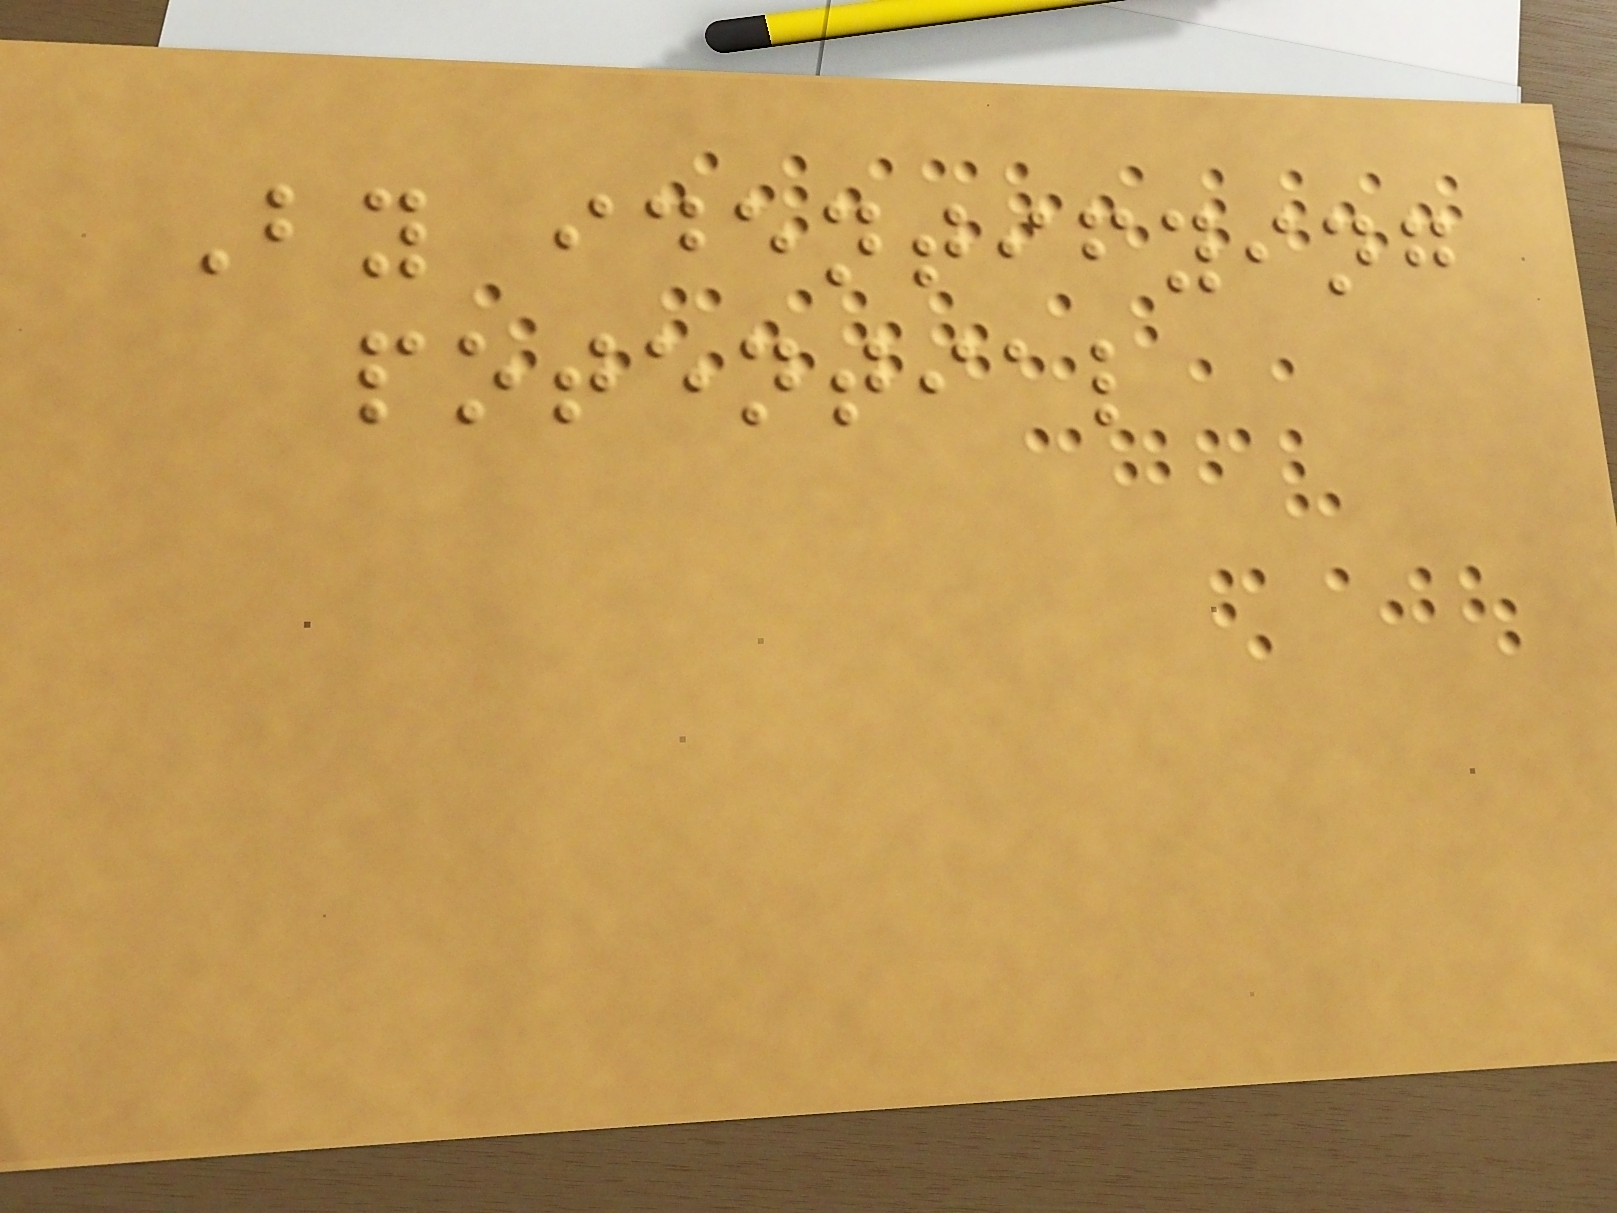By identifying
potential
